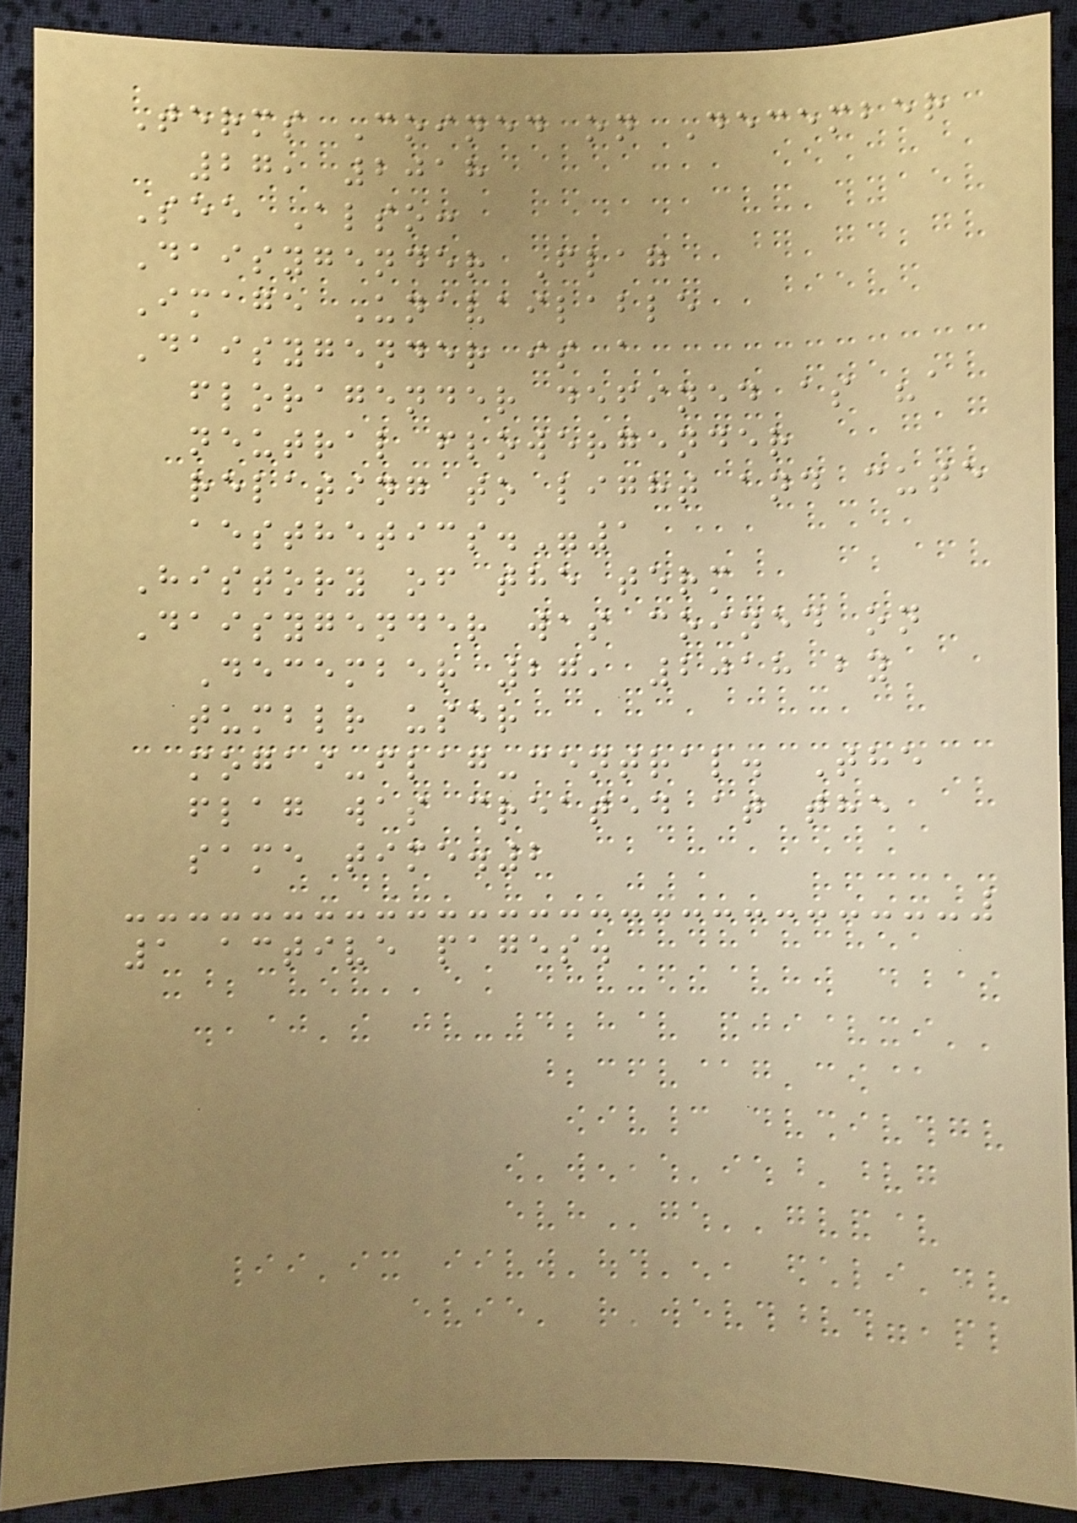Terms Coined on December
27, 2018
See Also:
Daisygender Flag
Image Unavailable
Daisygender is a
floragender defined as "a
neutral flowergender
relating to light and cute
aesthetics."1
History of the term
Daisygender was coined on
December 27, 2018 by
tumblr user
mogai-flag-central. The
flag was created at the
same time.2
1 active pages.
